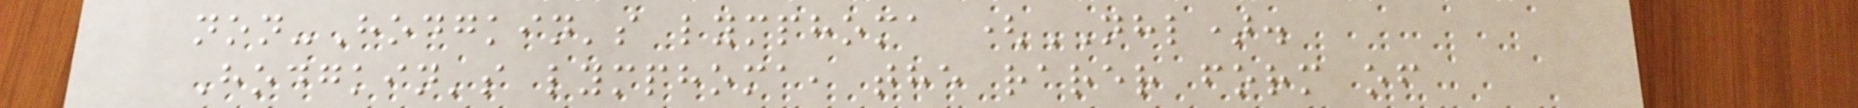non-Hodgkin's lymphoma (NHL).
Hodgkin's lymphoma, the rarer form of
